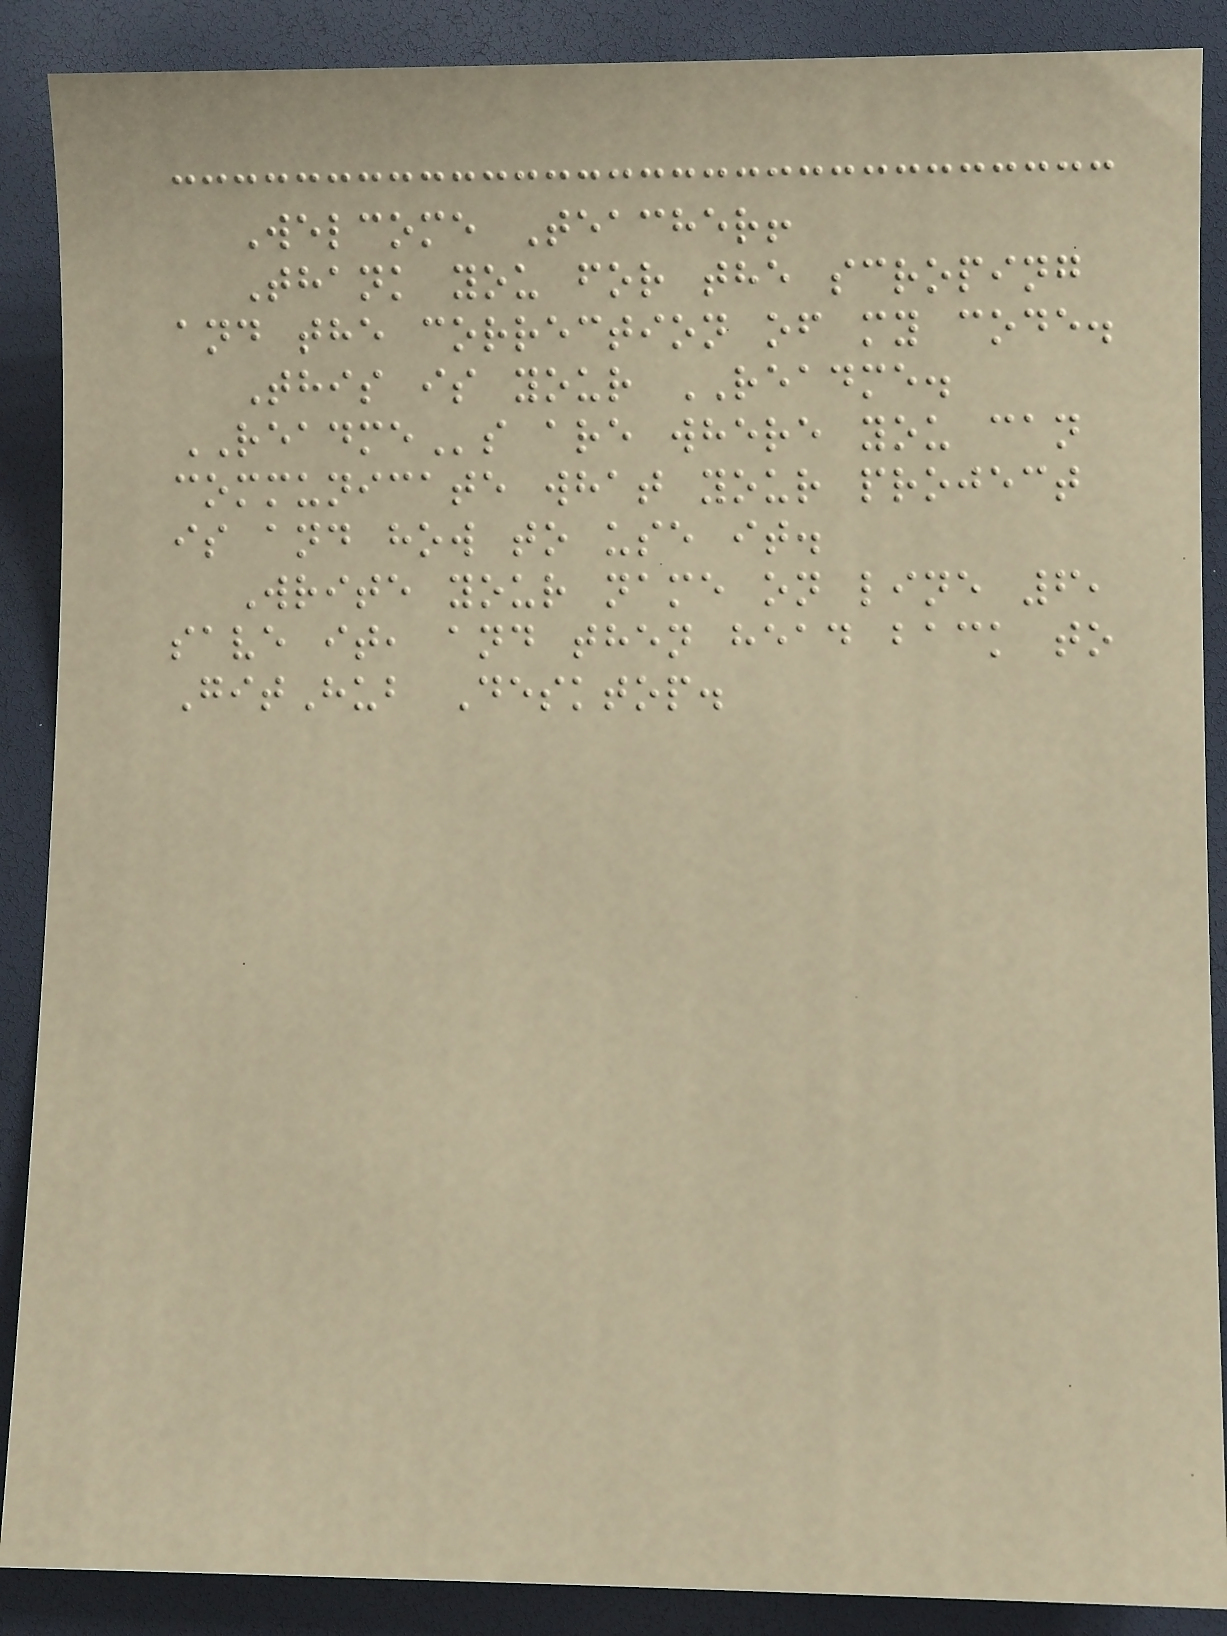Welcome Teacher!
Thank you for the scroping
and the correction of my code.
This is your README.
READMEs are where you can
communicate what your project
is and how to use it.
Write your name on line 6,
save it, and then head back to
GitHub Desktop.
